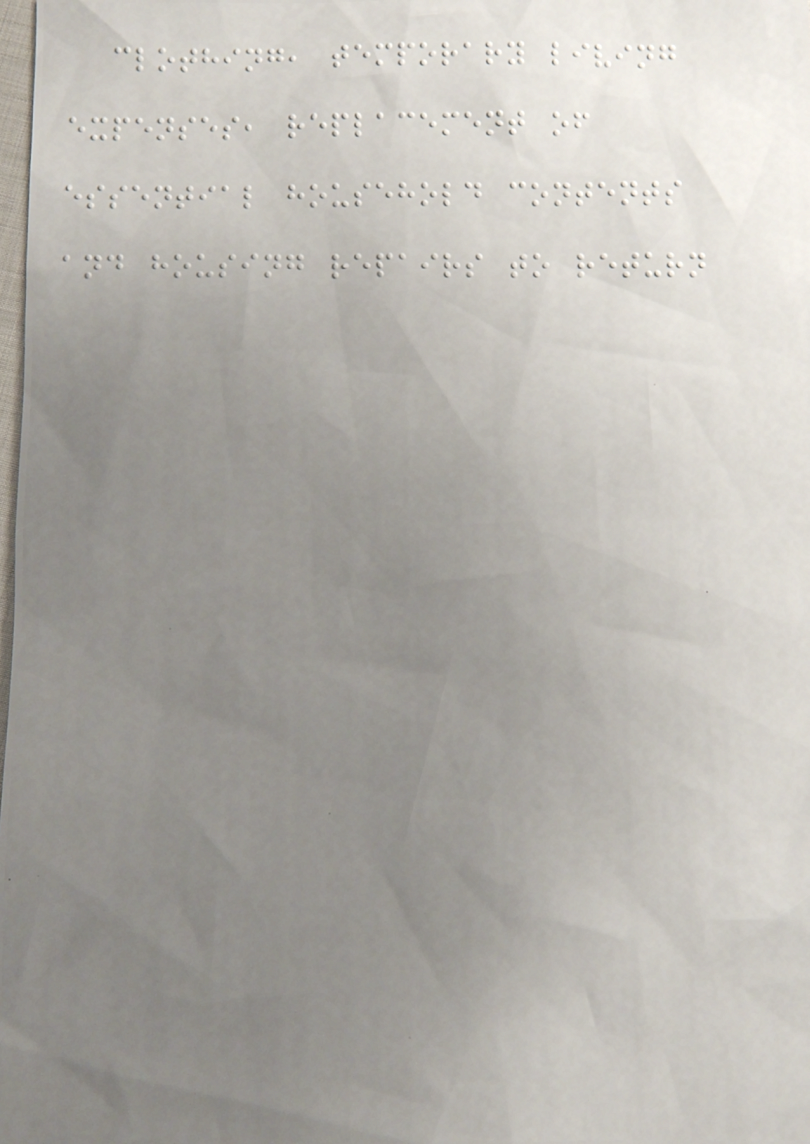clothing, temporary living
expenses, replacement of
essential household contents
and housing repairs to return
